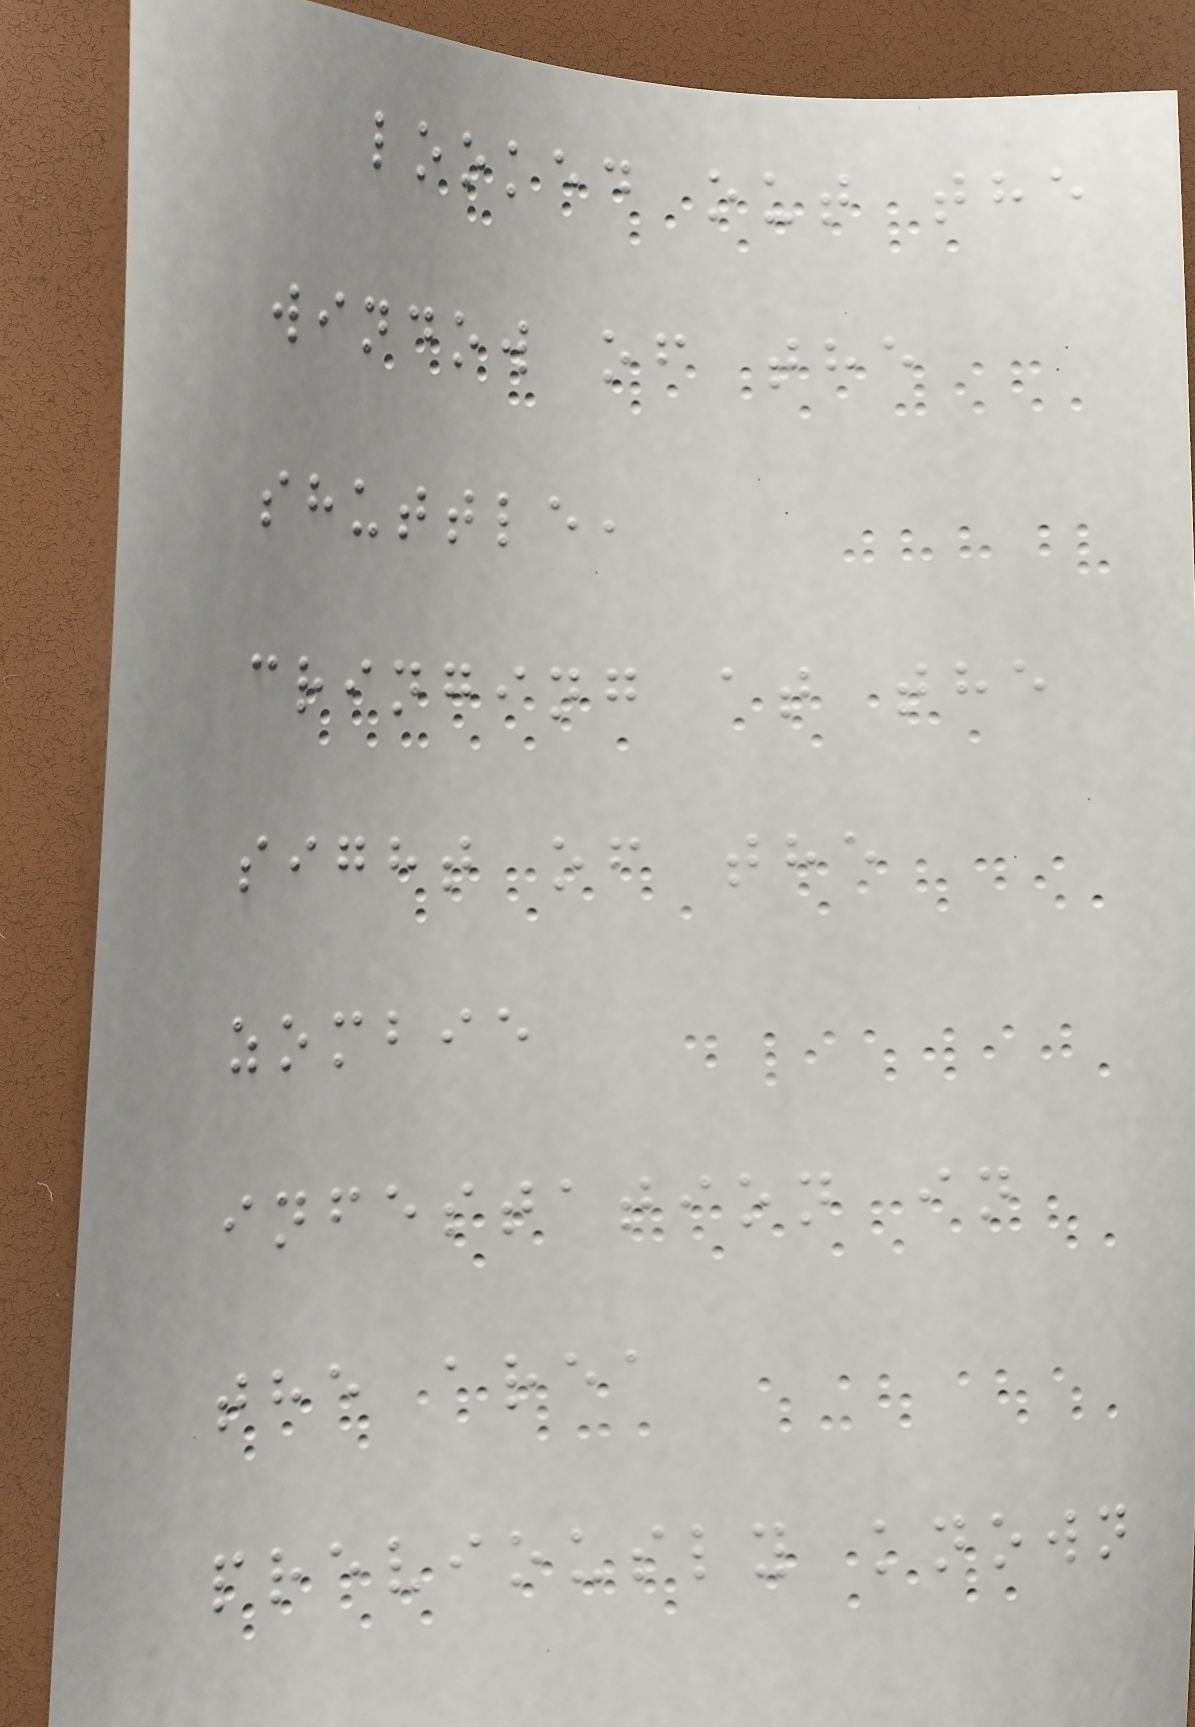looked out the
window of the
shuttle,
cringing at the
sight of the
zombie
infestation in
the area
previously known
